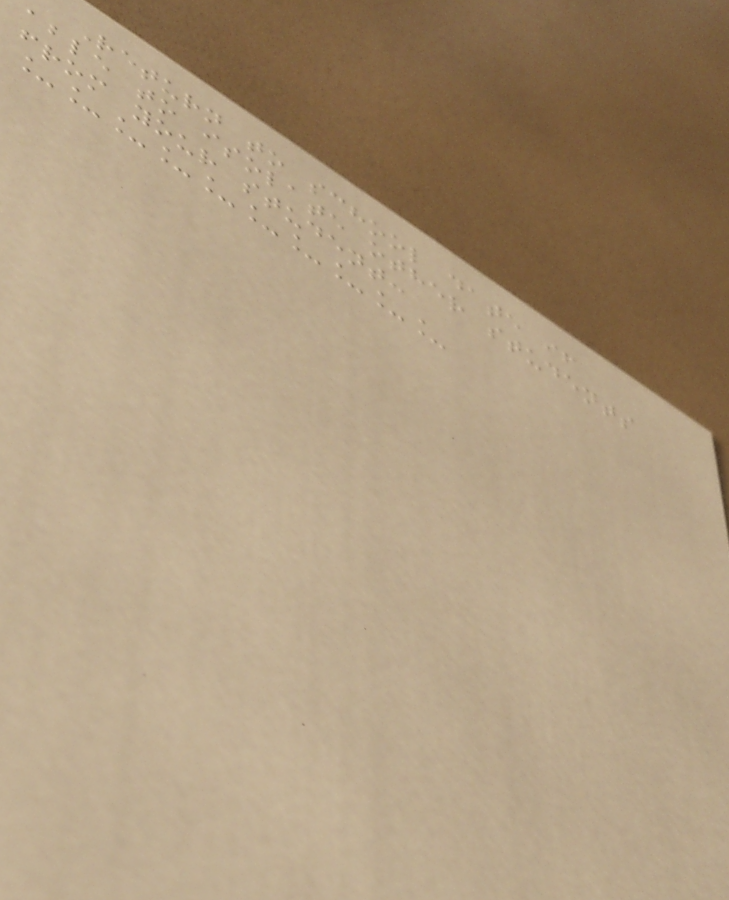Return to school date if
able to isolate other students
from your student:
__________
